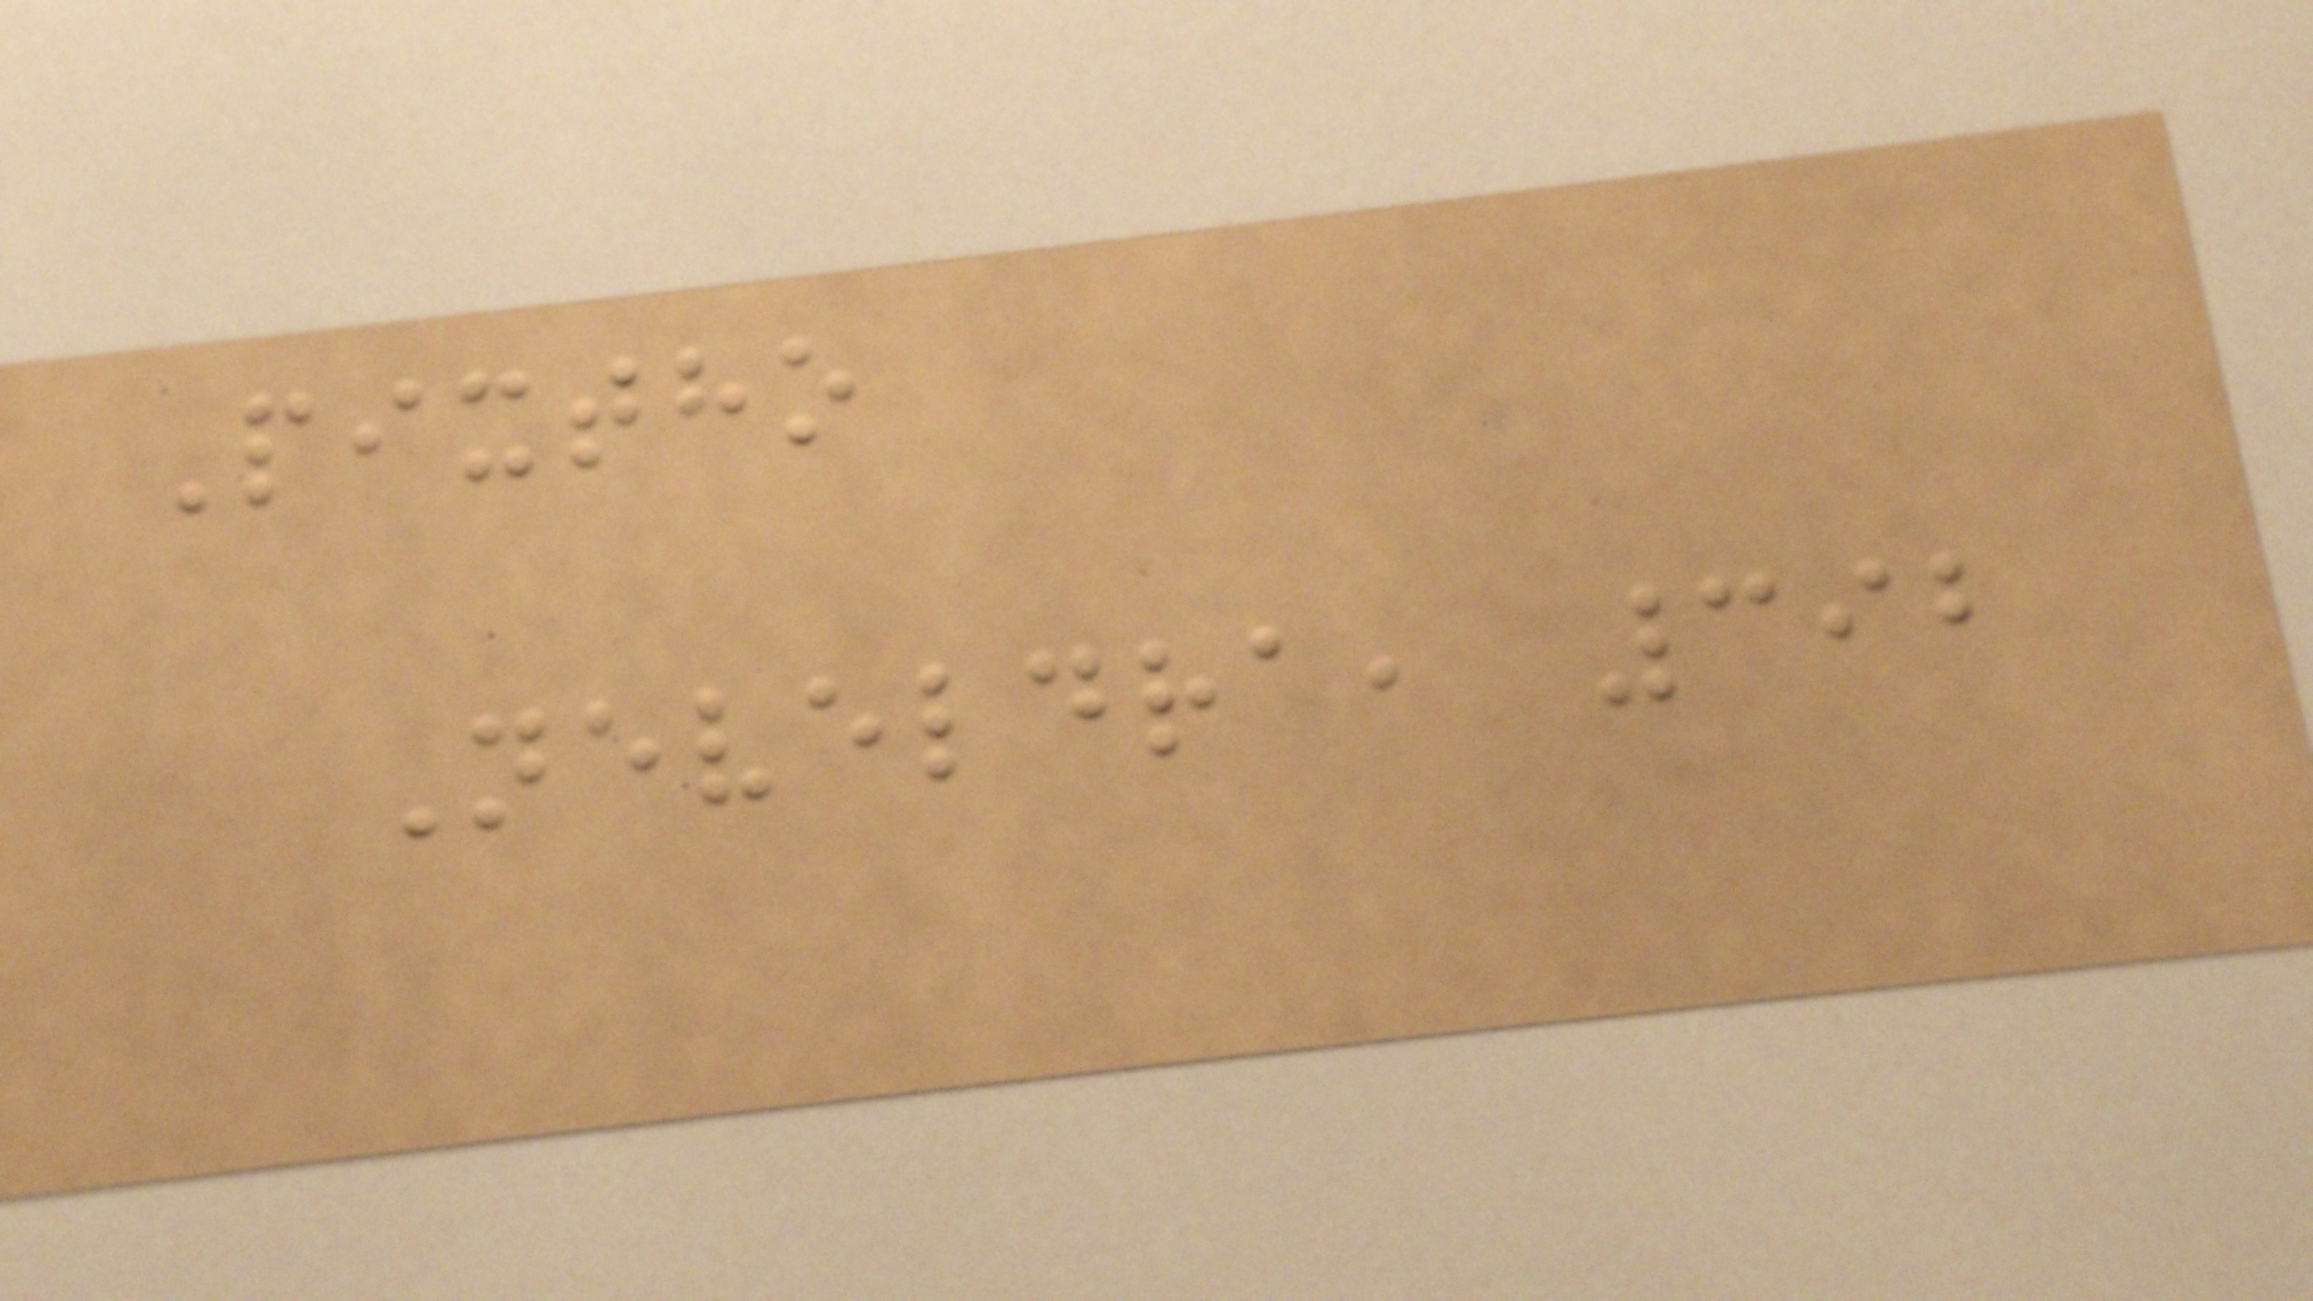Pixtho
Neveldra, 392
